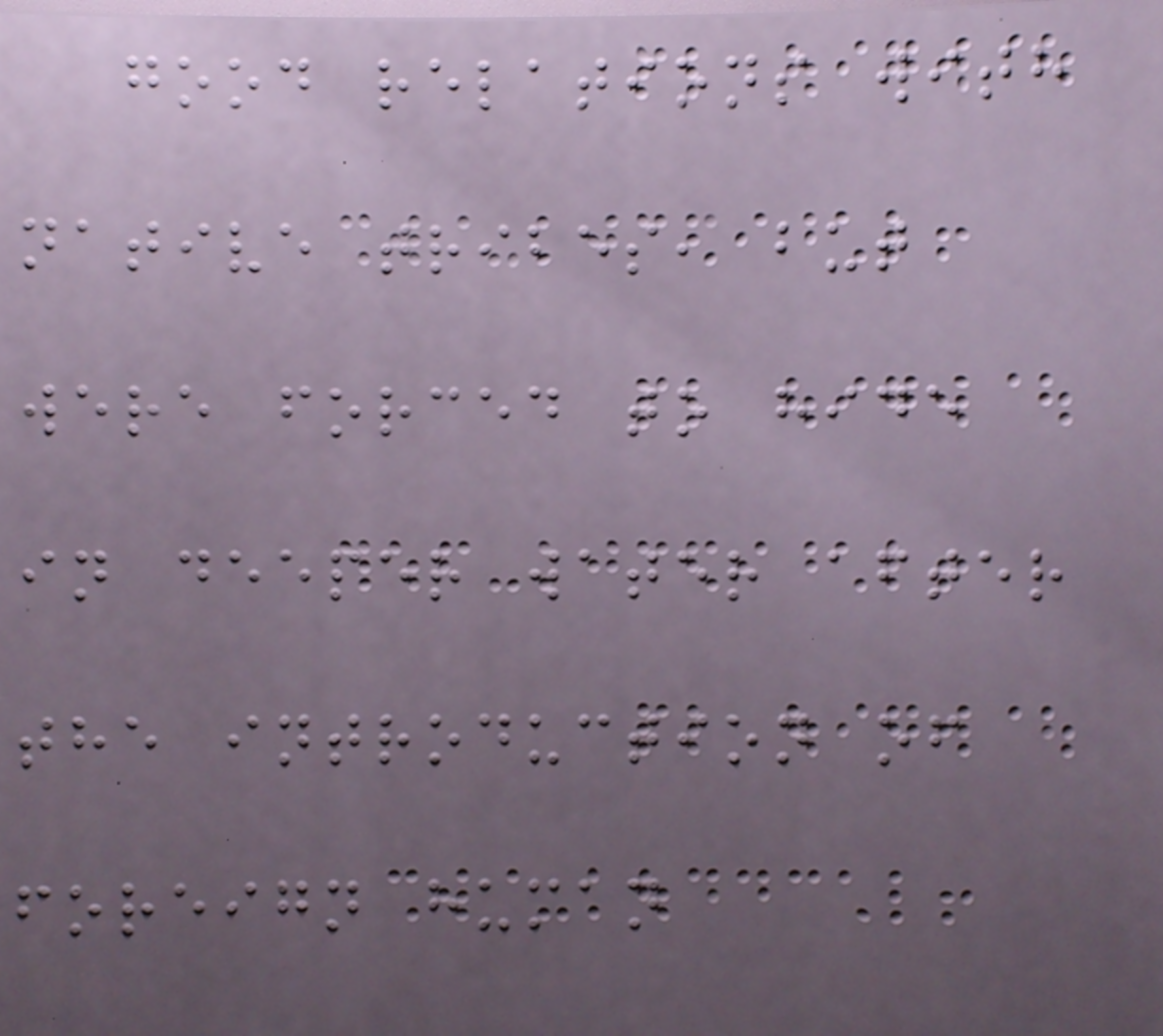good relations with
native tribes, but
were forced to hide
in deeper water after
the introduction of
foreign human
